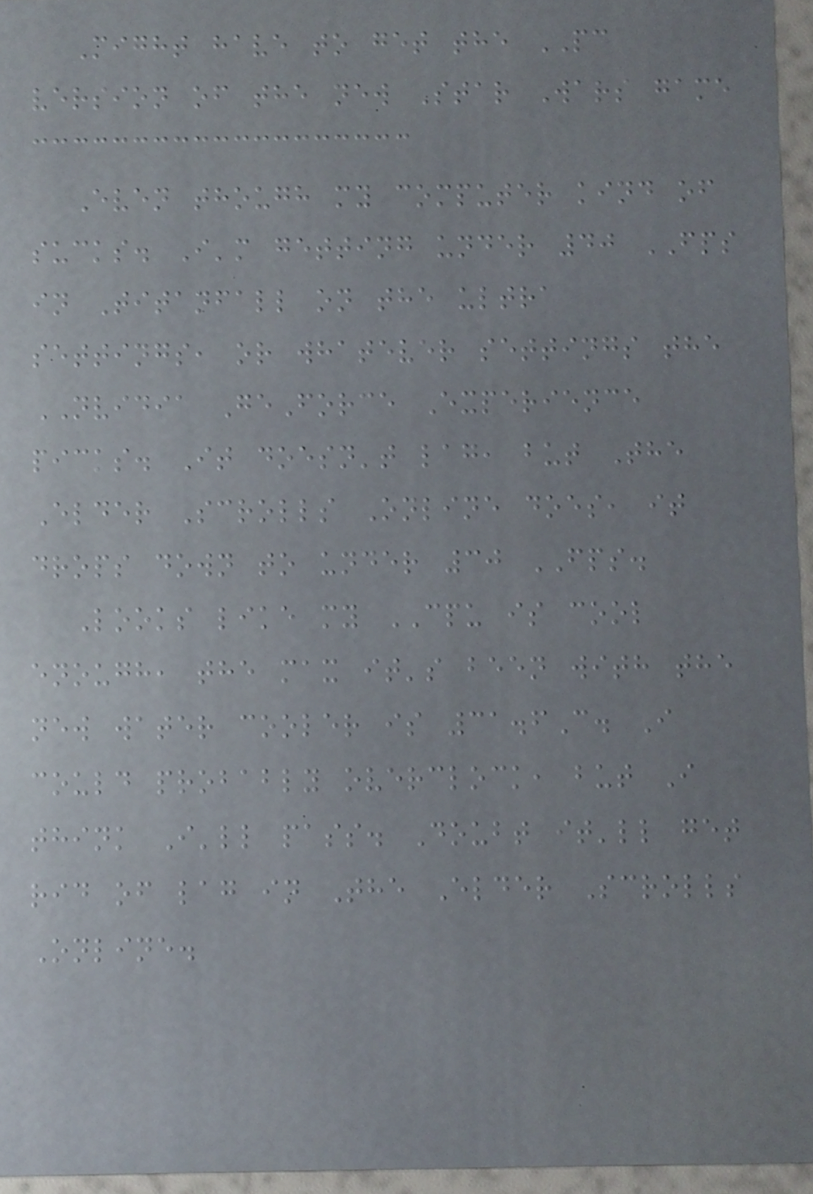Might have to get the PC
version of the new Star Wars game
Even though my computer kind of
sucks. I'm getting under 40 FPS
in Titanfall on the ultra
settings, or whatever settings the
NVIDIA GeForce Experience
picks. It doesn't lag, but The
Elder Scrolls Online does, it
drops down to under 30 FPS.
Looks like my CPU is cool
enough, the max it's been with the
new water cooler is 31.6C. I
could probably overclock, but I
think I'll pass. Doubt it'll get
rid of lag in The Elder Scrolls
Online.
